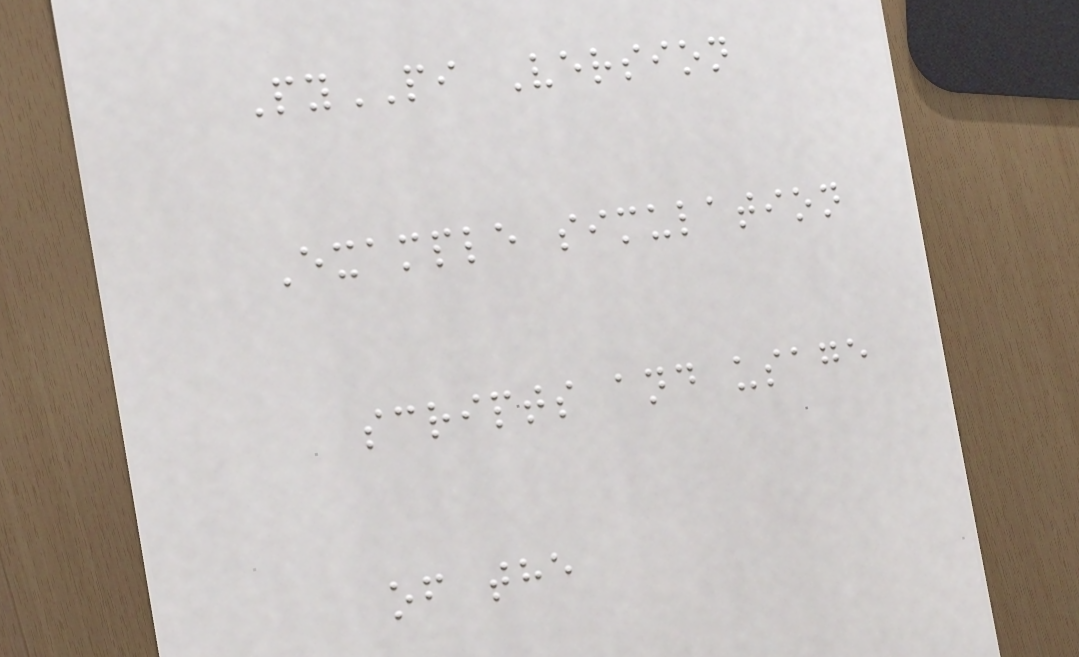PyPI Version
Example simulation
scripts and usage
of the
